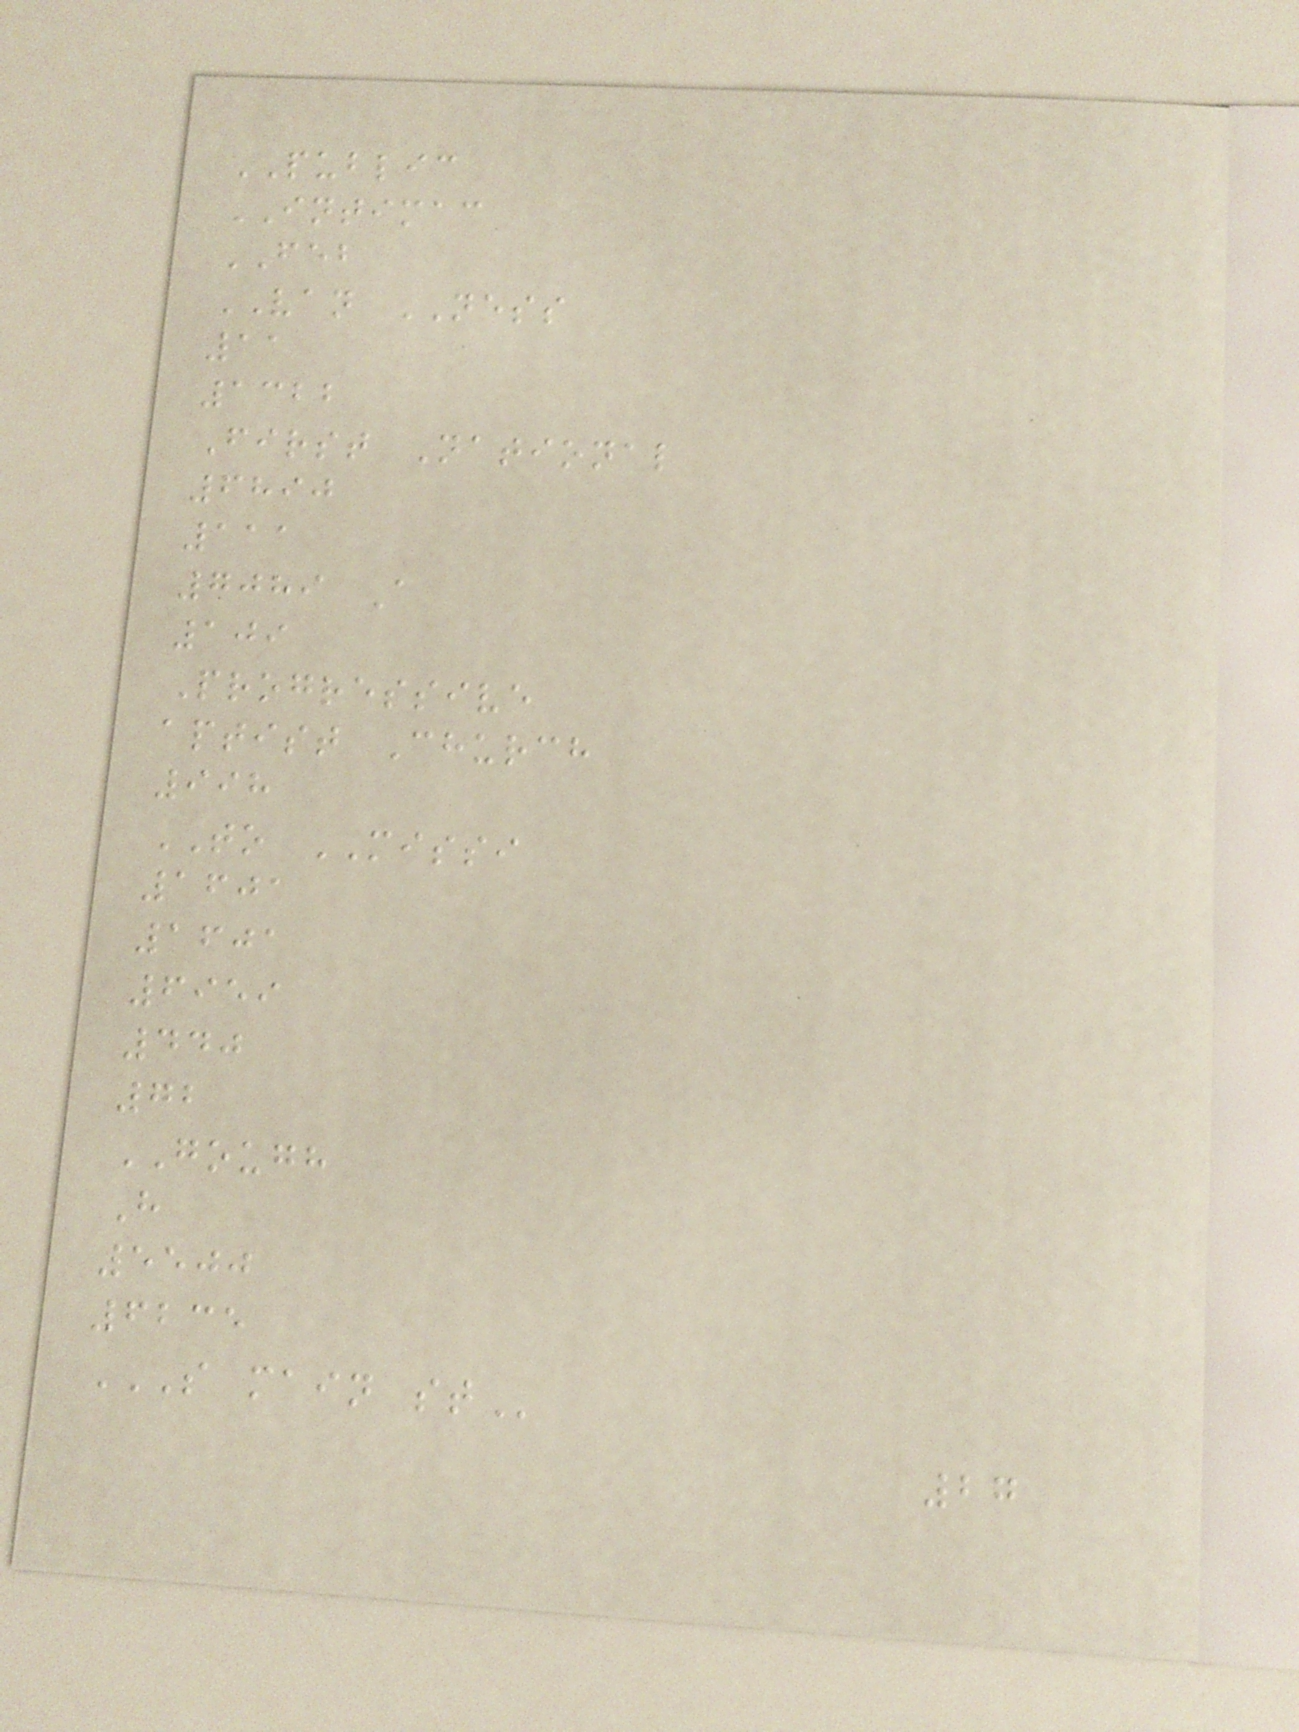PUBLIC
INTIMAC
FEB
VAN NESS
11
1322
First National
6890
111
7089 A
109
Progressive
aptist Church
998
TO MISSI
1601
1601
6959
440
72
GOUGH
H
5500
6235
S MAIN ST
27
